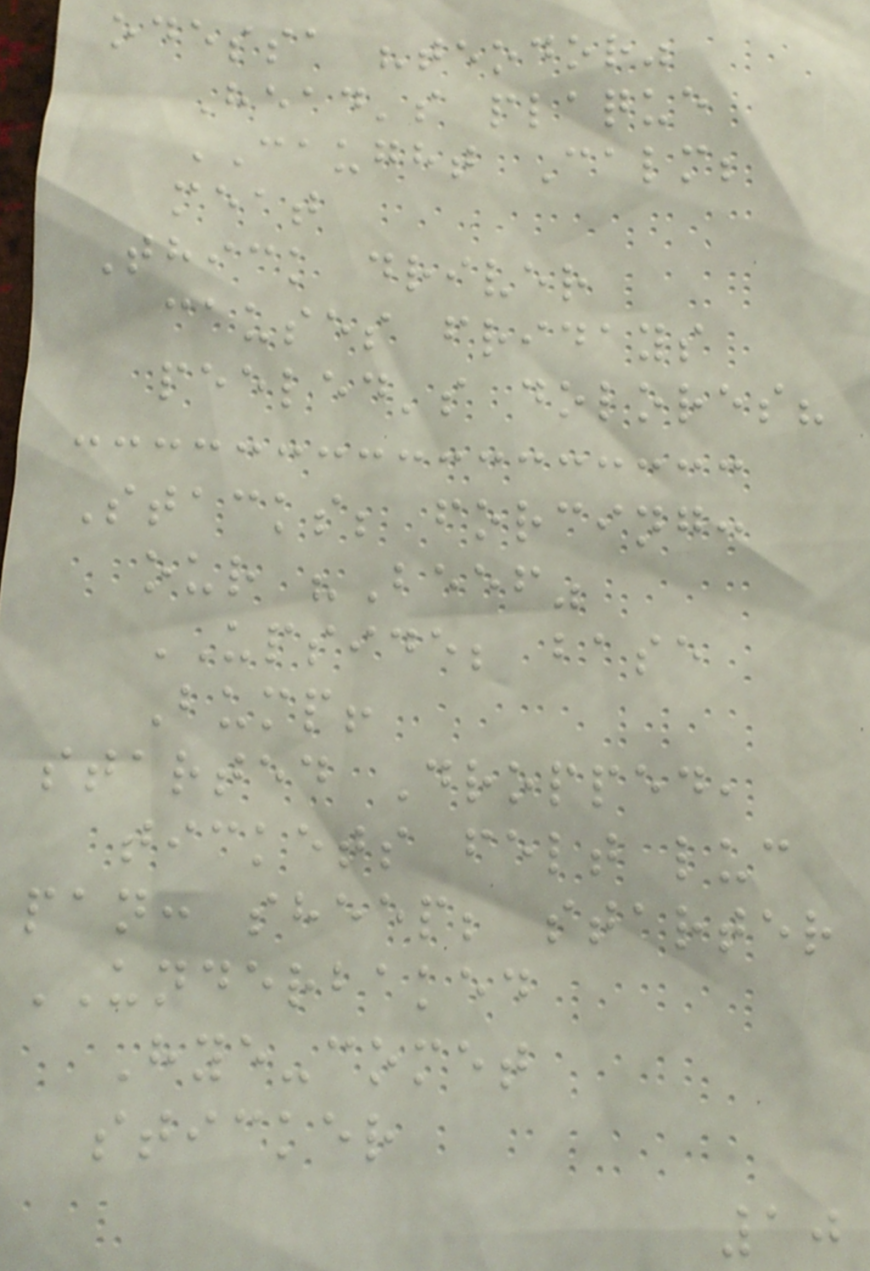odessa "teodor"
Head's plaque
CAUGHT Calm;
meat
Thick driver
causes fridays
peeled's dolores?
Stacks; forcing:
our "Beef"
UPSIDE; base
Bump!
started Dropped,
tickets felt luc
pan: sheep; starter
UNDERBAKED
Hye-comet
sticker
10
